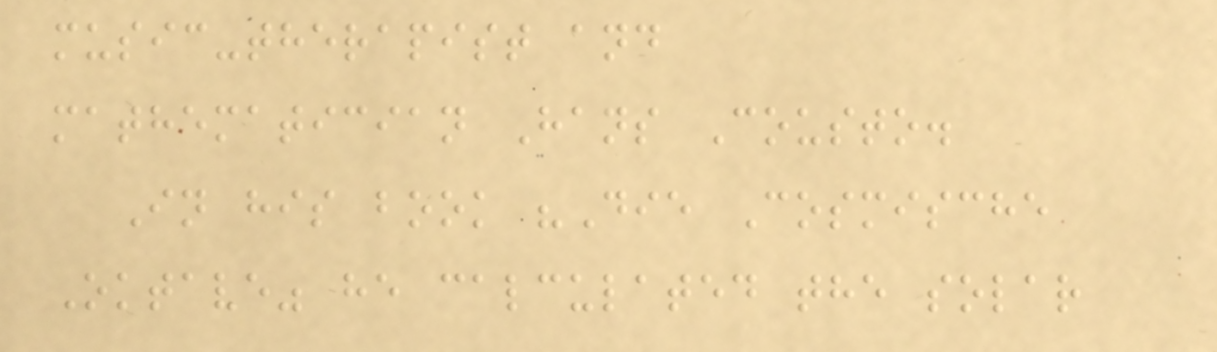music-therapist and
mathematician Hans Cousto.
In his book "Die Cosmische
Oktave" he calculated the solar
